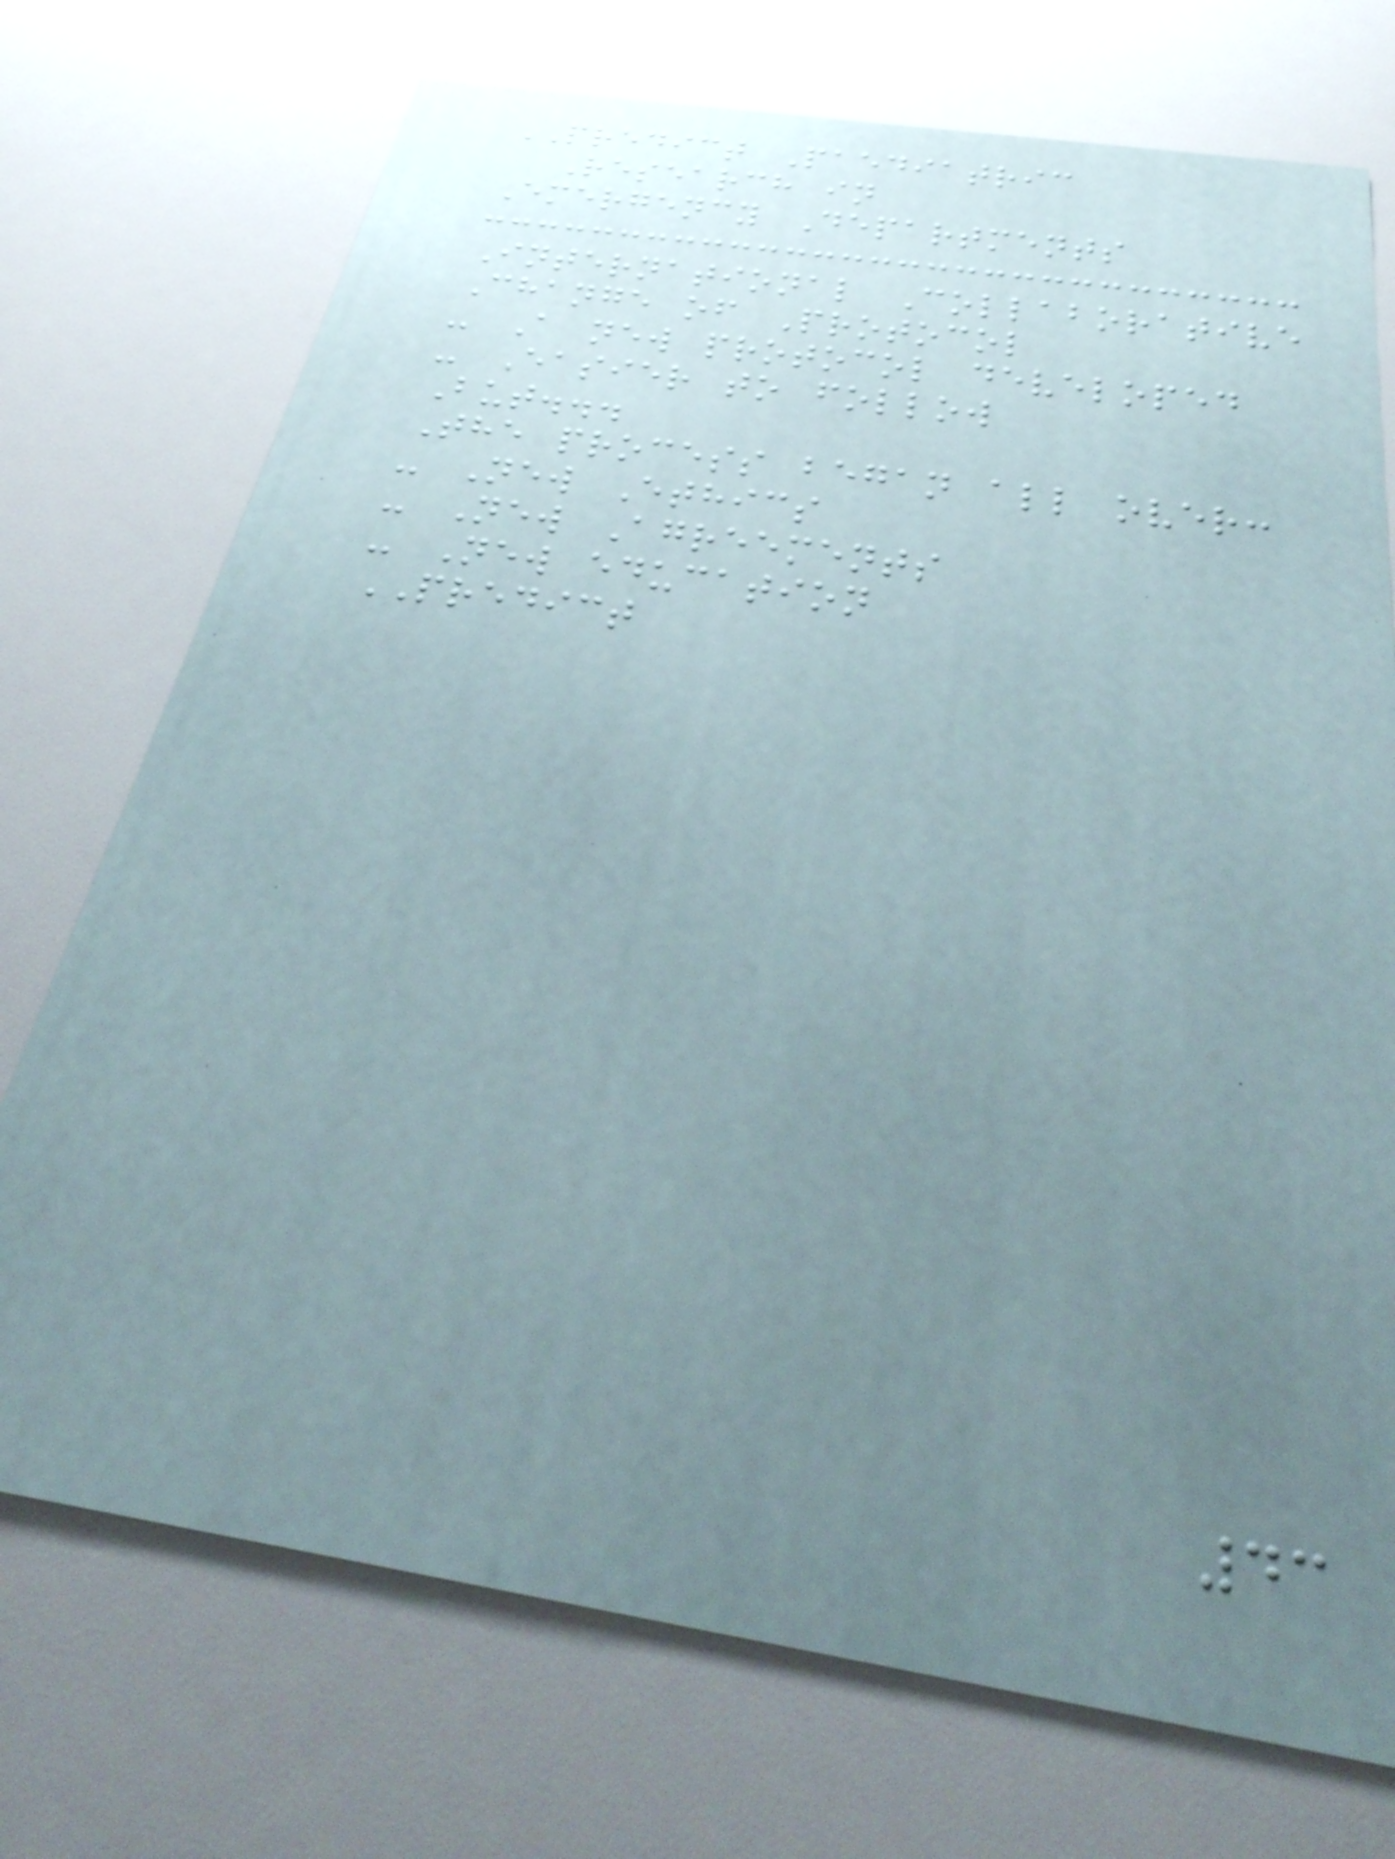PREDICT Paediatric
Research in
Emergency Departments
International Collaborative
Change of Protocol
- A new protocol developed
- Easier to follow
But...
The process began all over:
- New Ethics
- New Agreements
- New education
PREDICT
43
